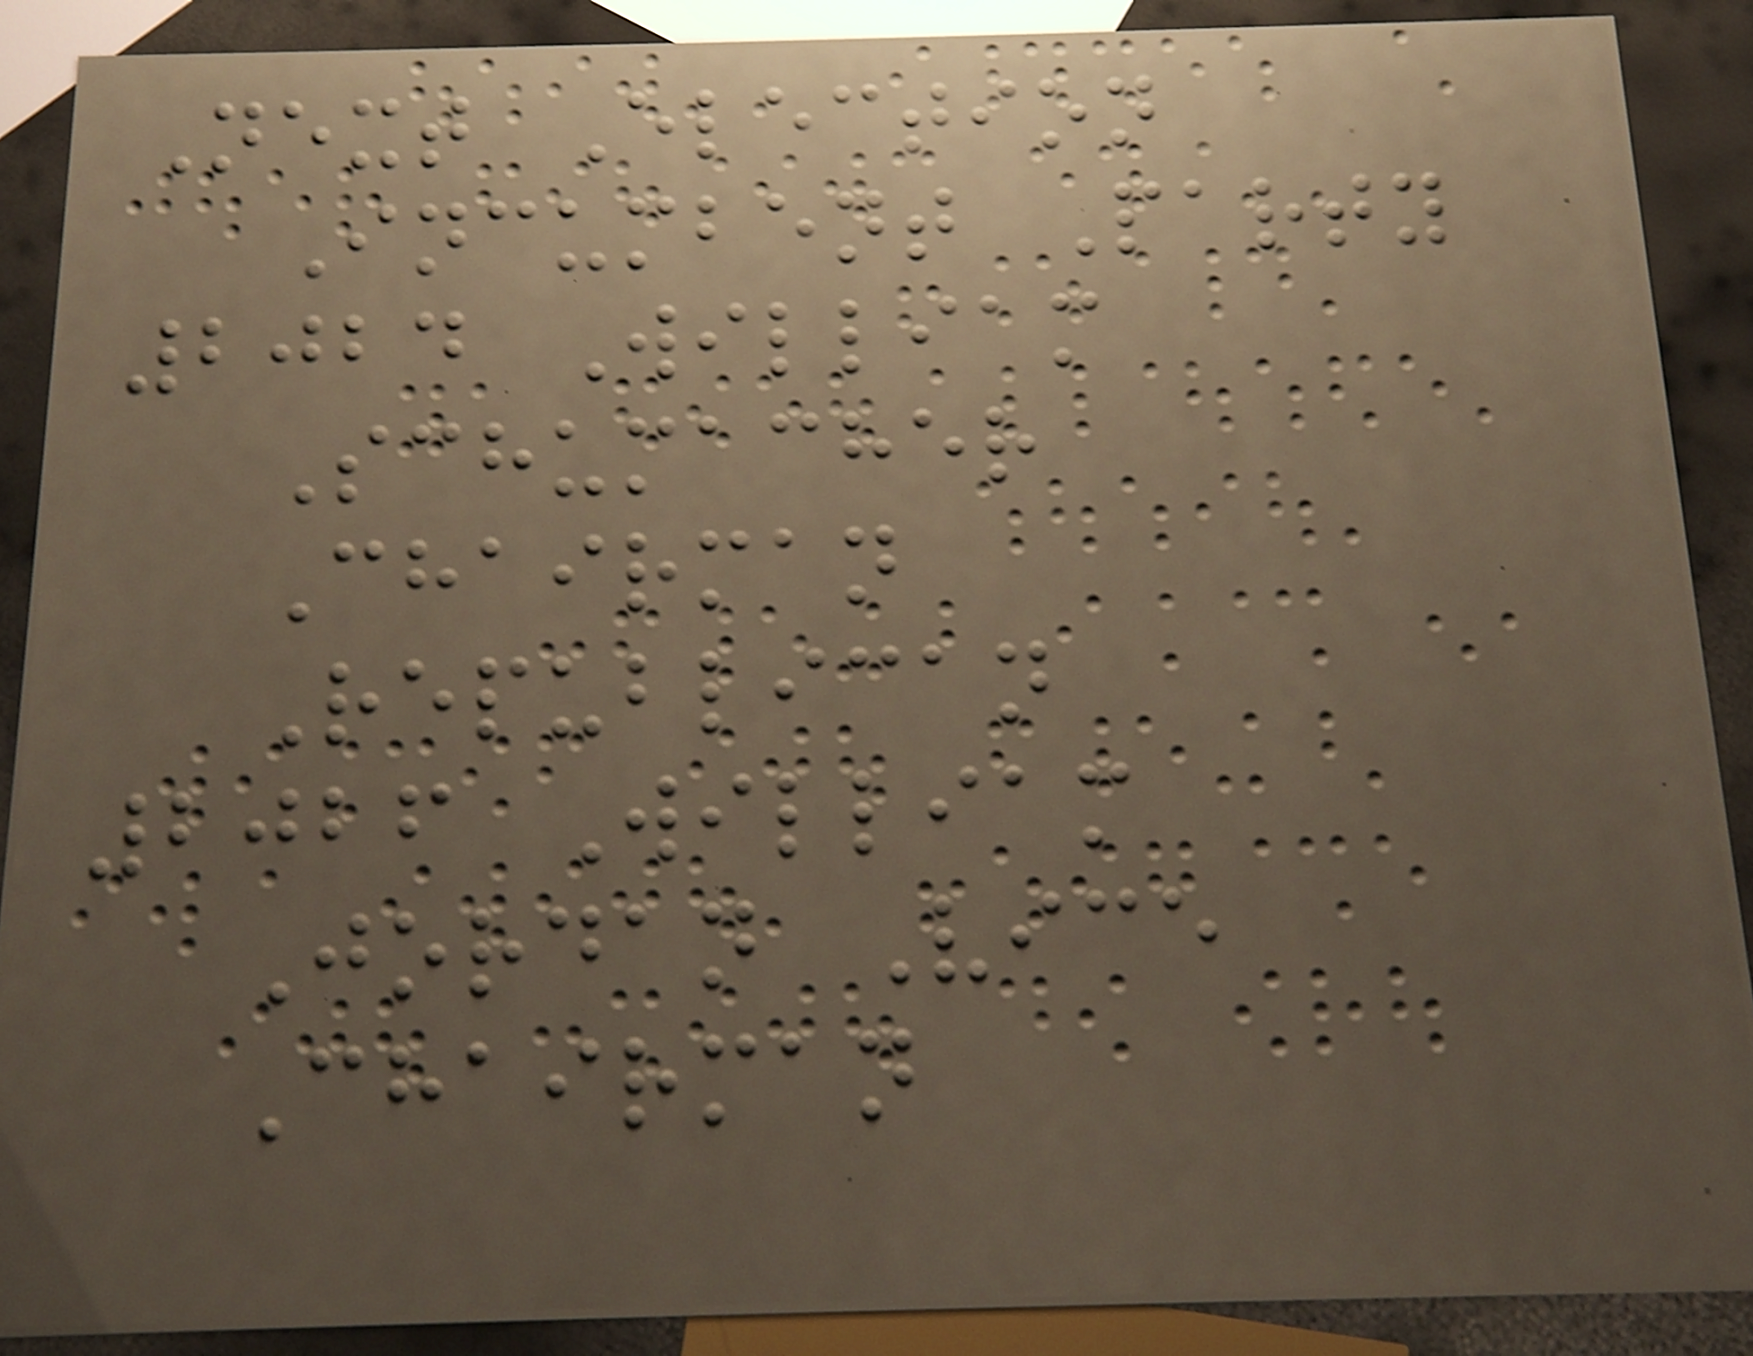Next Election
Incumbent Party
2024 William
Schumacher
Chairman
Republican
2026 William
Jordan Vice
Chairman
